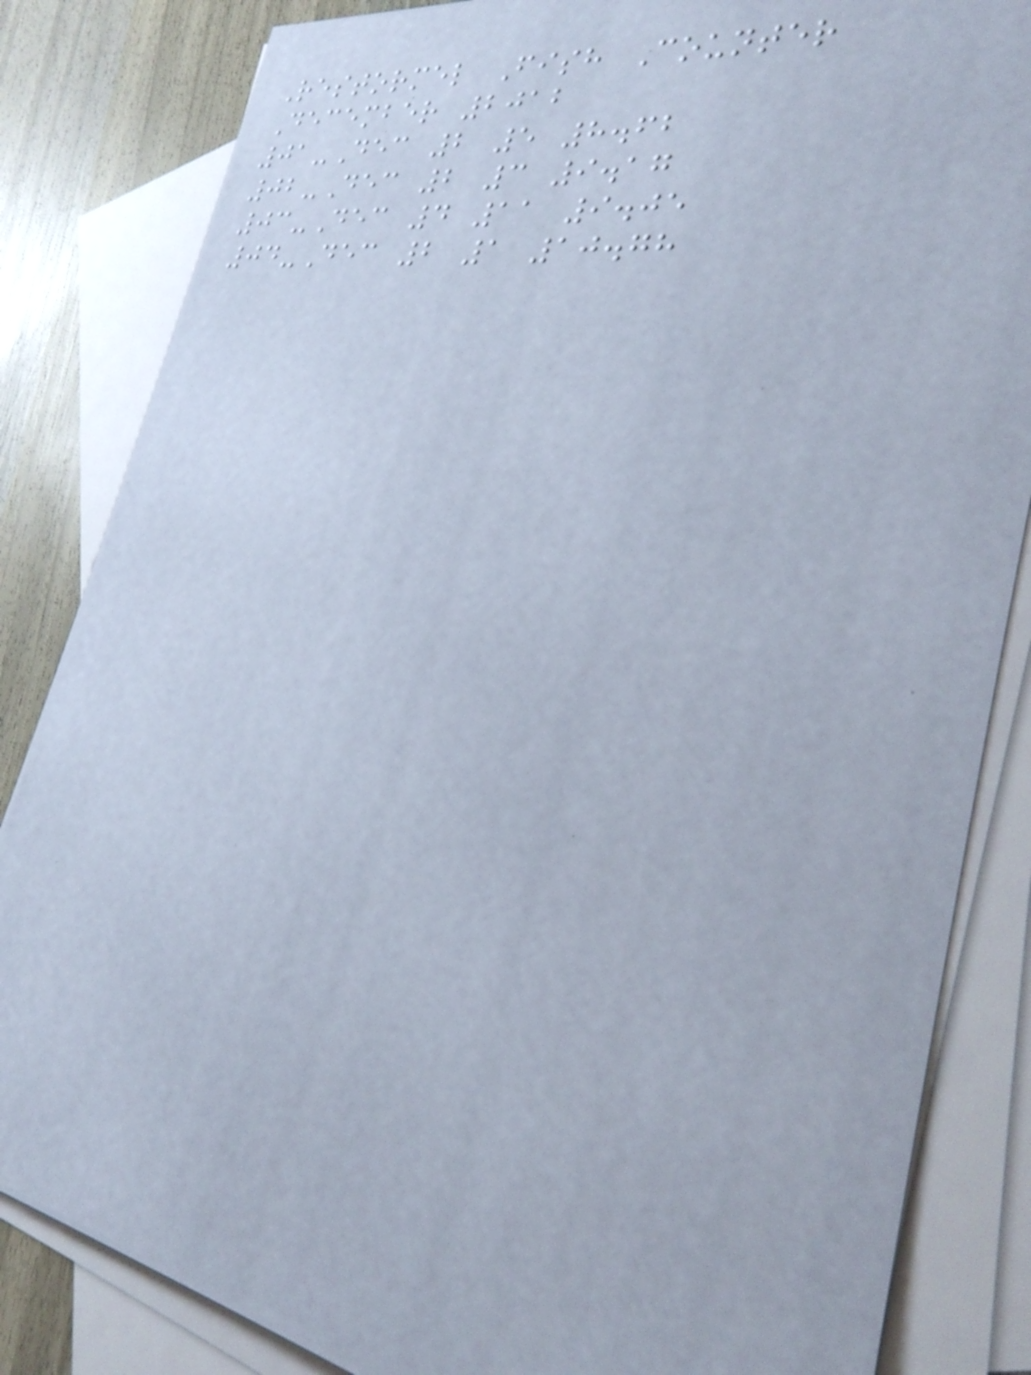Restormel Fish Counter
December 2012
01-Dec 2 5 8.62
02-Dec 2 3 9.17
03-Dec 4 11 9.05
04-Dec 2 1 10.78
